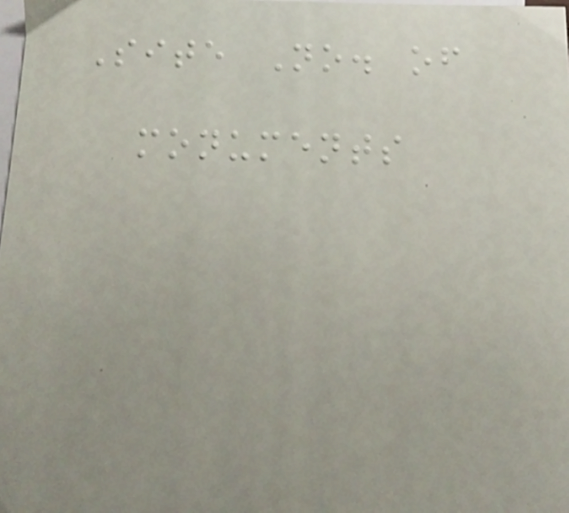Site No. of
monuments
